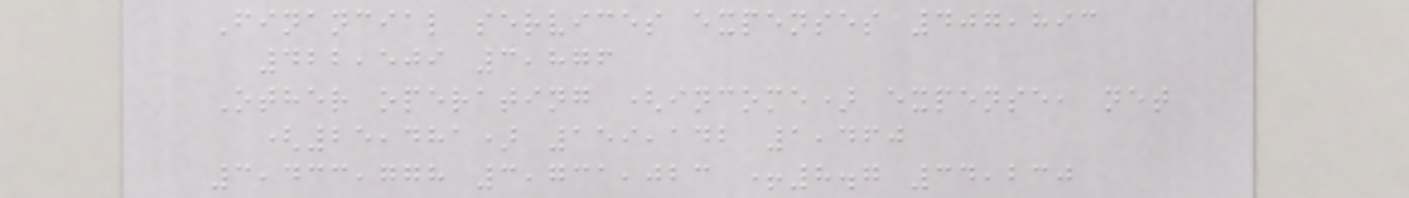Financial services expenses 407,893
422,509 3,876
Other operating (income) expense, net
(25,481) 159,142 1,460
3,433,778 3,731,023 +8.7 34,230
